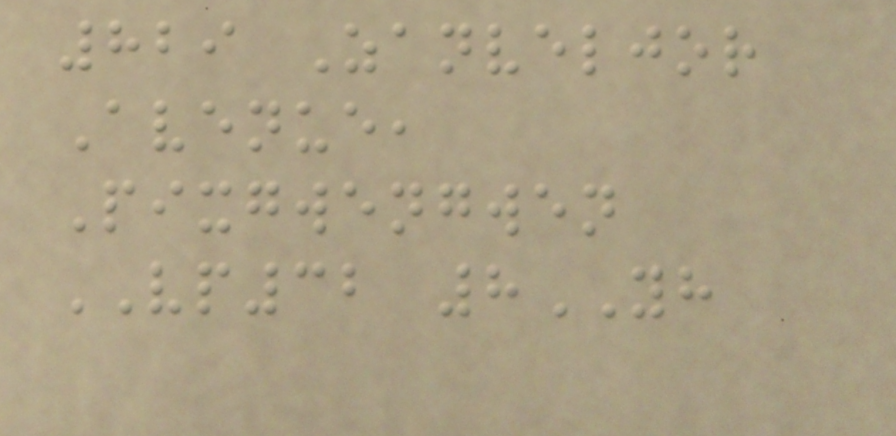829 Zanveljor
Avenue,
Pixgwengwen
VP32 8YH
